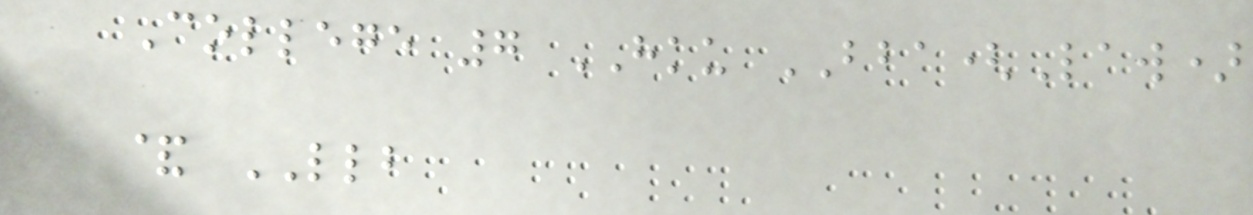College 7 HKU BBA(Law)
& LLB
